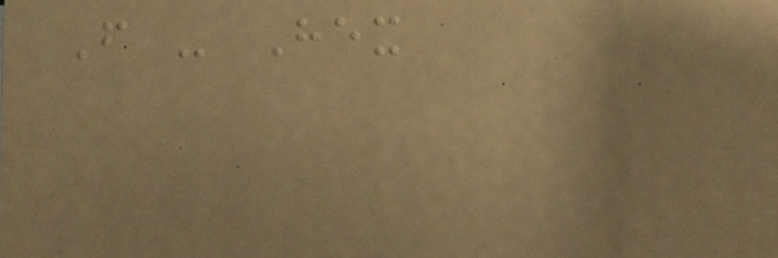F - Hex
